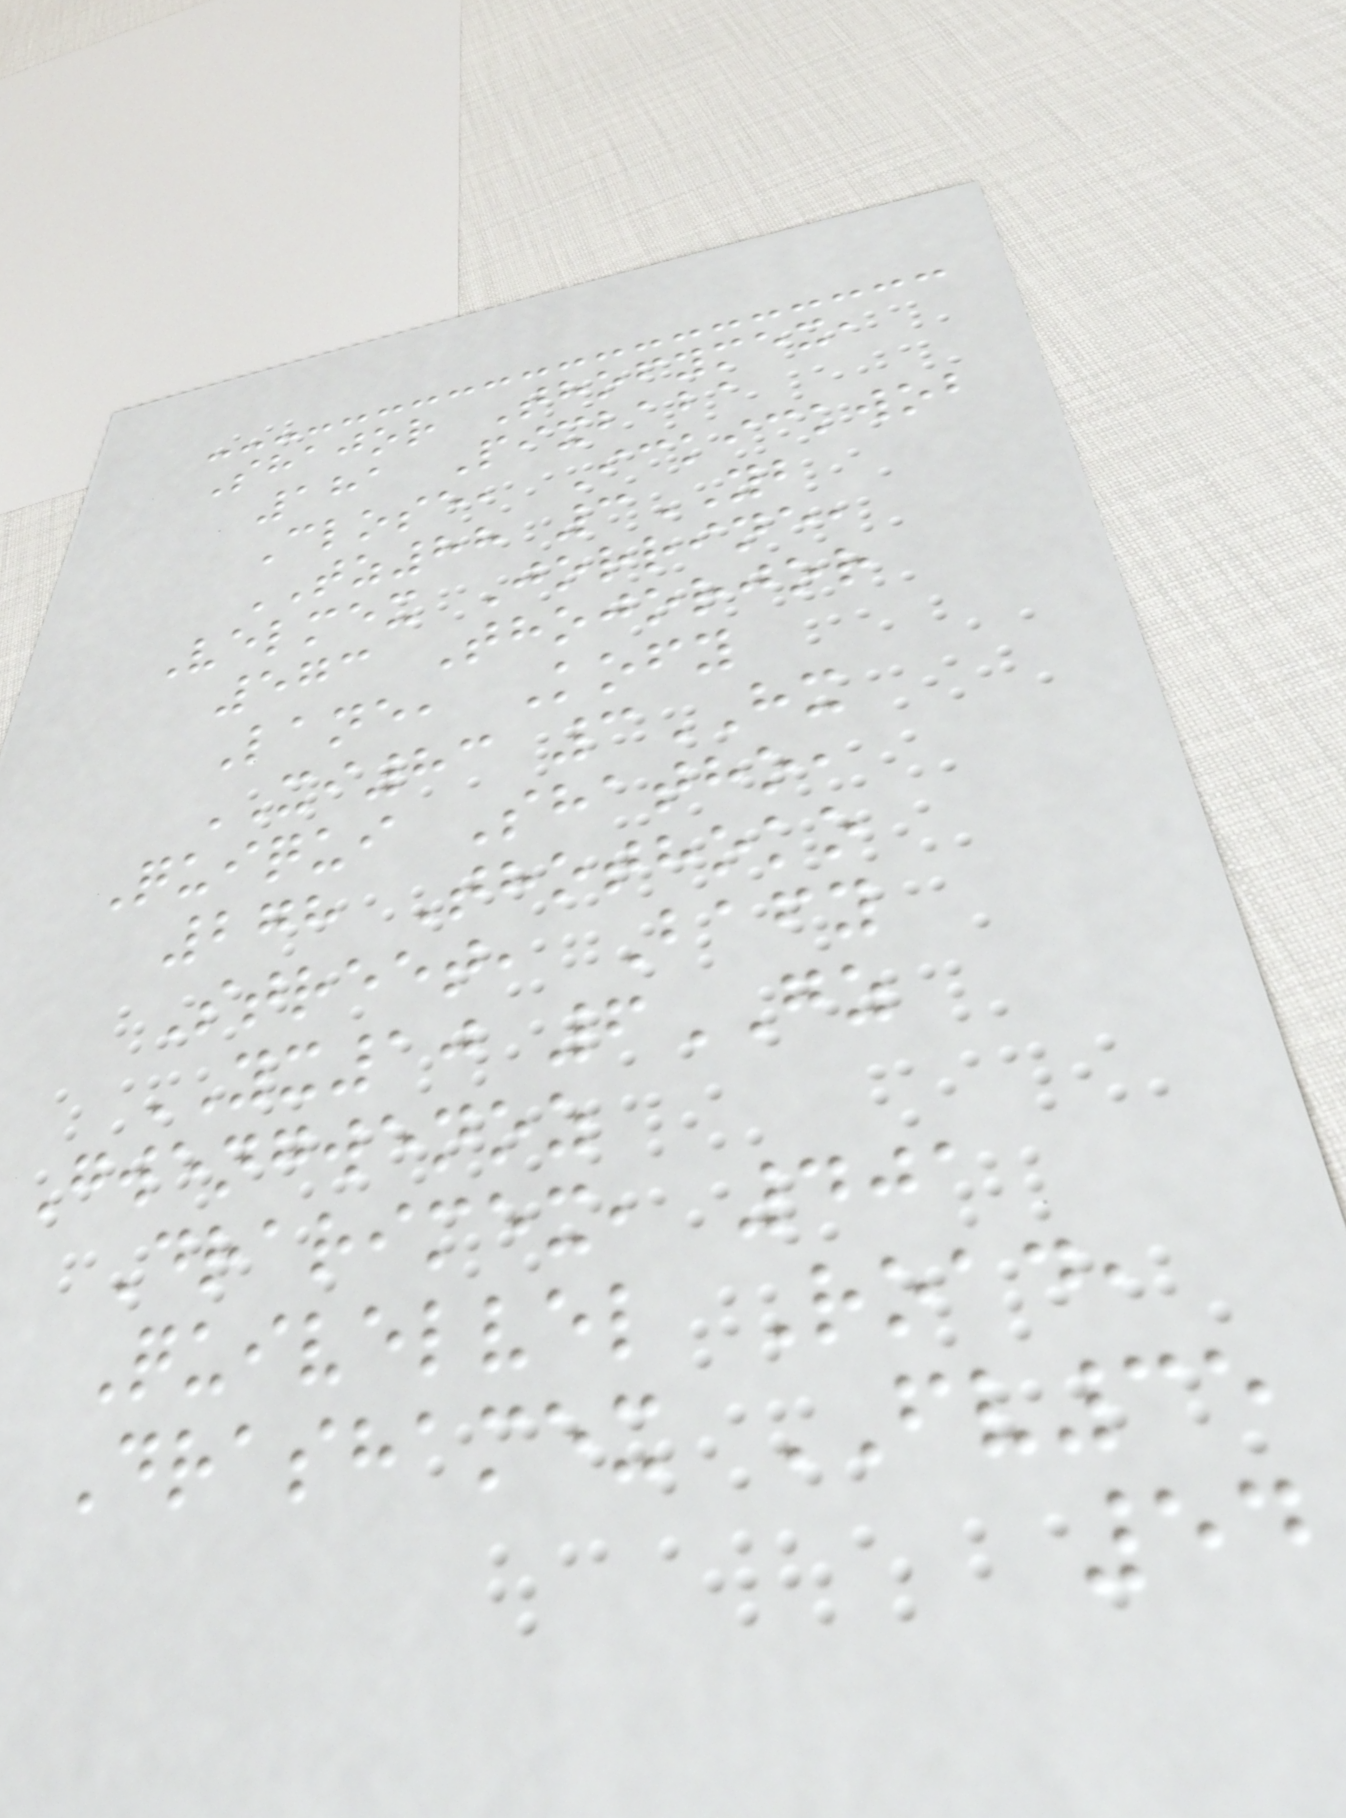Shajor Thofymex,
181 Pixbaba
Close, Ickickwob
TZ88 3YB
Velmex Jorrine,
573 Thojorjor
Lane, Kofy
XI83 3HX
Quiqui Shatho,
278 Thothoko
Street, Bafy
YX10 6GZ
Gwengwenoz
Drarimex, 401
Quivelvel Road,
Drashamex FV35
54
